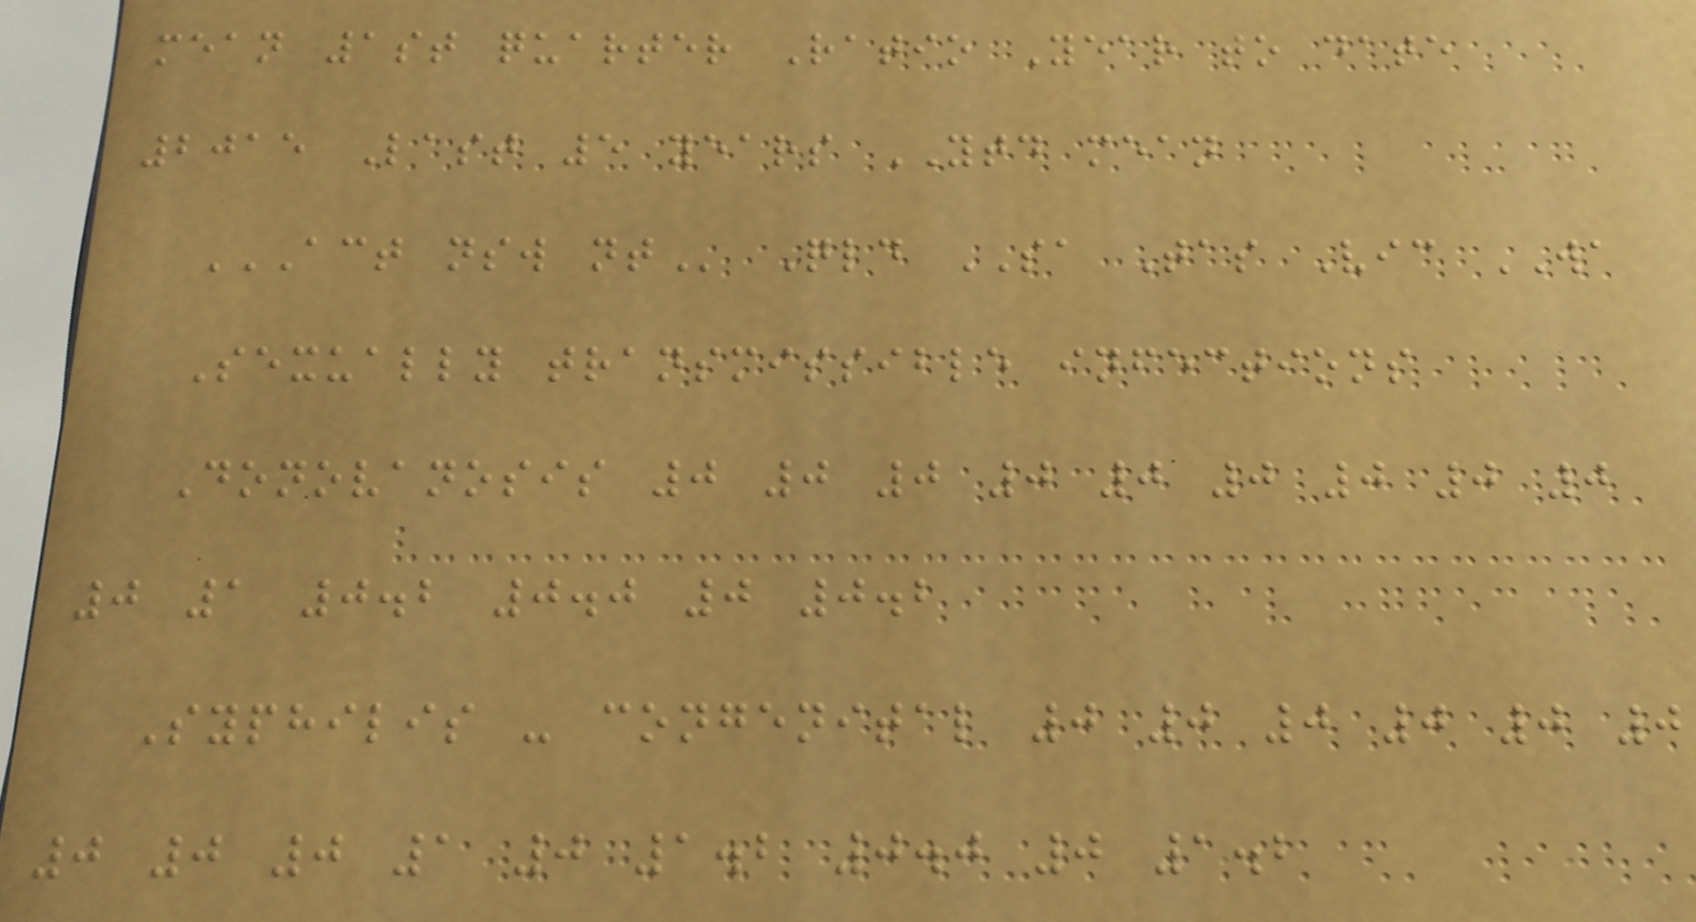mean 1st quarter Ratio Year to date
2015 Last 5 years YTD mean
ACT NSW NT Qld SA Tas Vic WA
Sexually transmissible infections
Donovanosis 0 0 0 0 0 0 0 0 0
0 1 0.2 0.0 0 0.2
Syphilis - congenital 0 0 0 0 0 0
0 0 0 1 0 1.2 0.0 0 1.2
